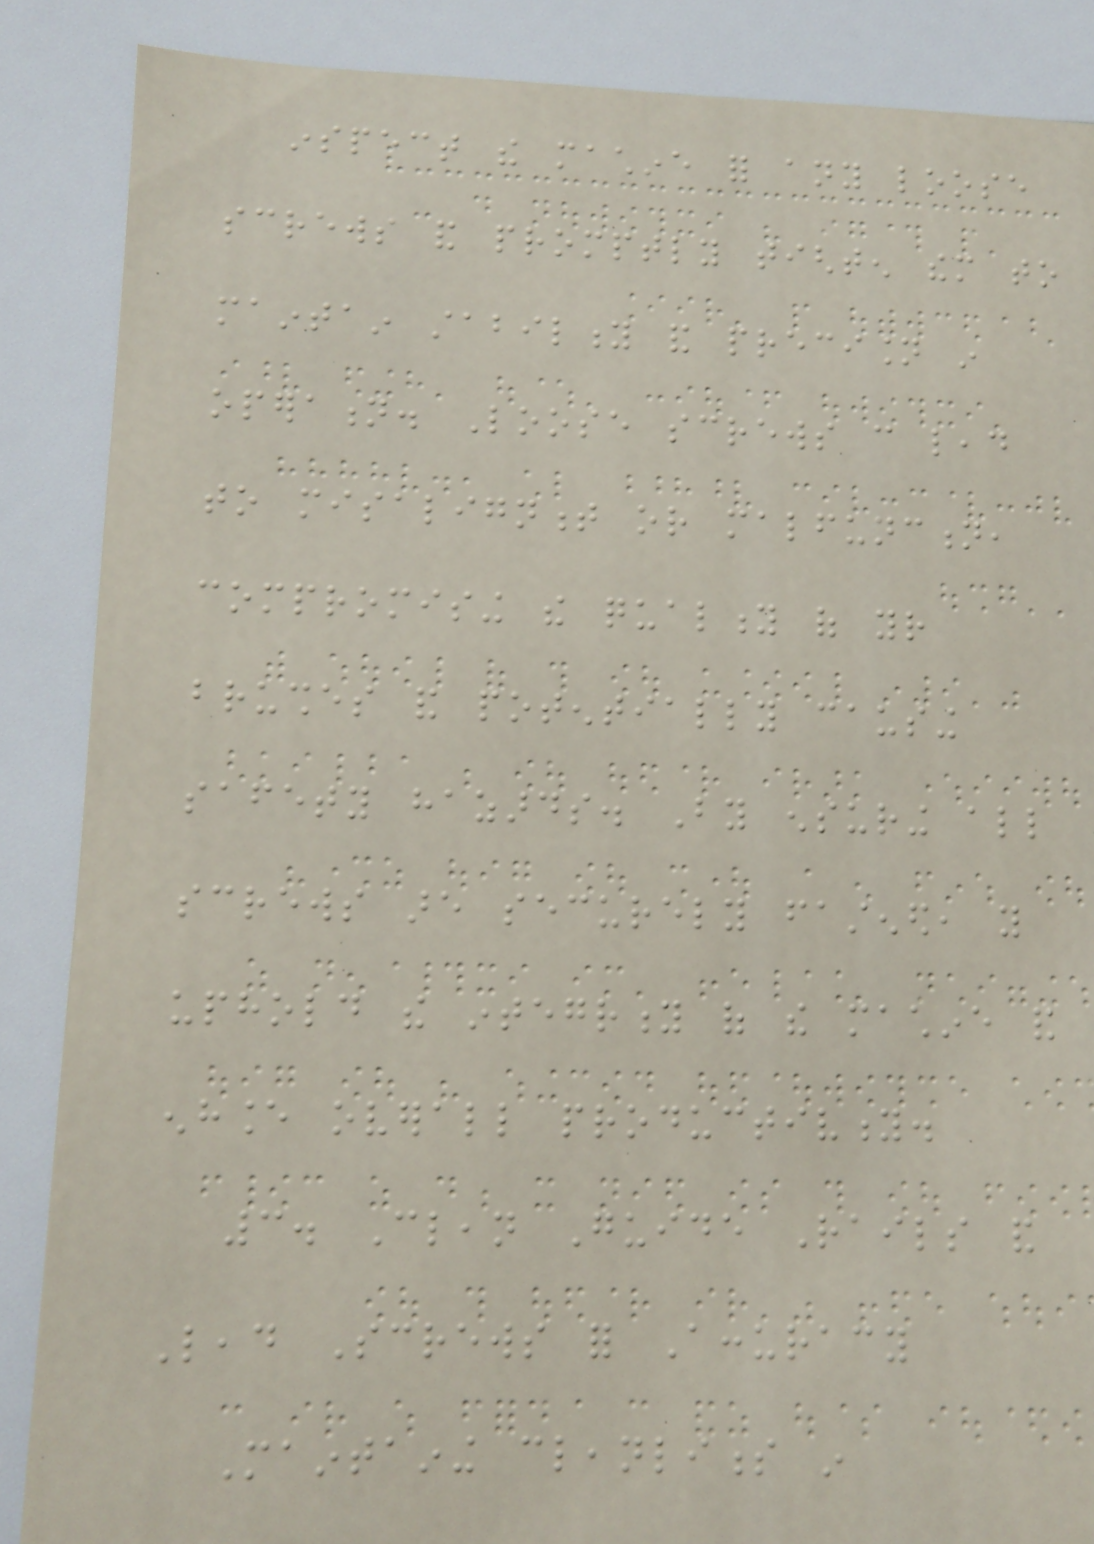inspect the machine for any loose
screws and promptly tighten them to
maintain stability and precision in
operation. Loose screws can lead
to misalignment or malfunction,
compromising the quality of your
brushes and potentially causing
safety hazards. By ensuring all
screws are securely fastened, you
uphold the integrity of the machine and
enhance overall productivity.
3. Clean Guide Rails and
Lead Screws for Accuracy
Maintaining cleanliness in
